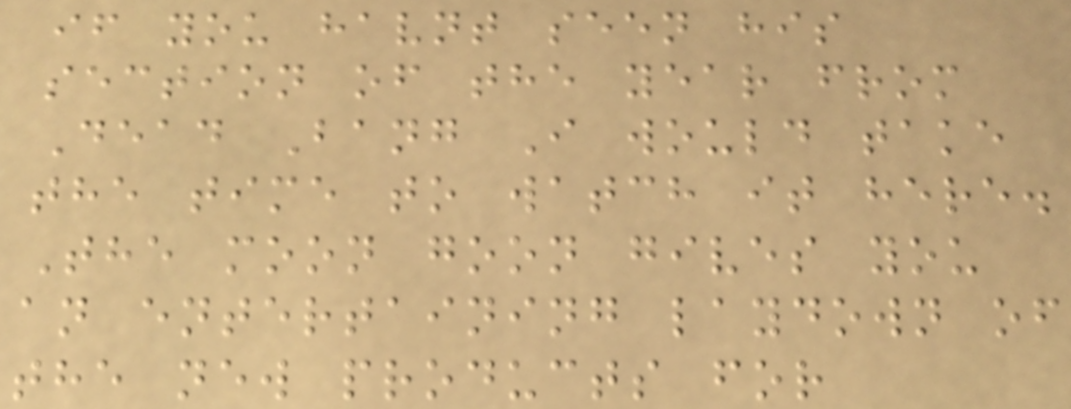if you havnt seen his
section of the year from
Dead Bang I would take
the time to watch it here.
The moon goon gives you
an entertaining laydown of
the new products for
